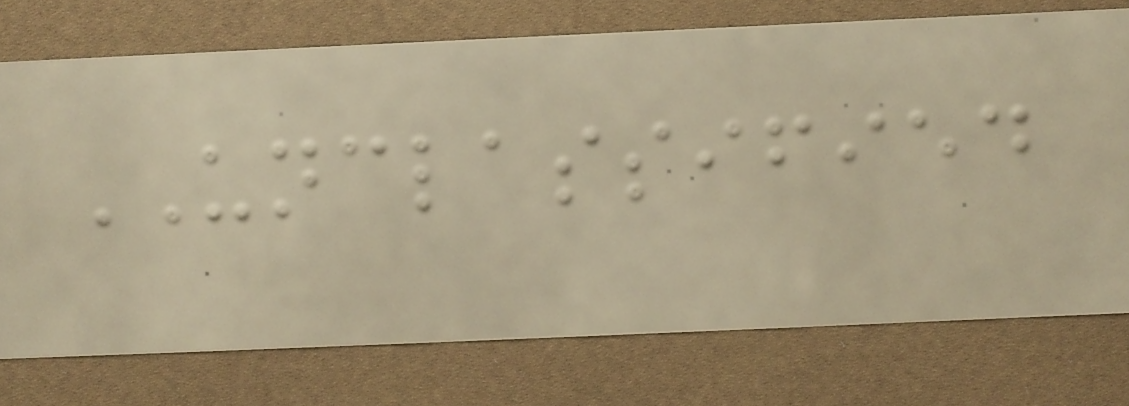UNCLASSIFIED
